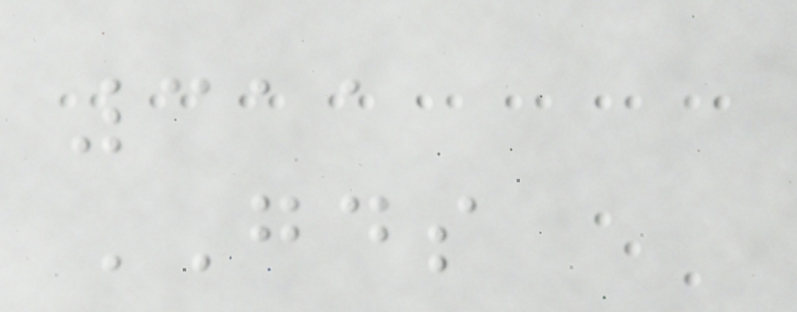311
GOODS
